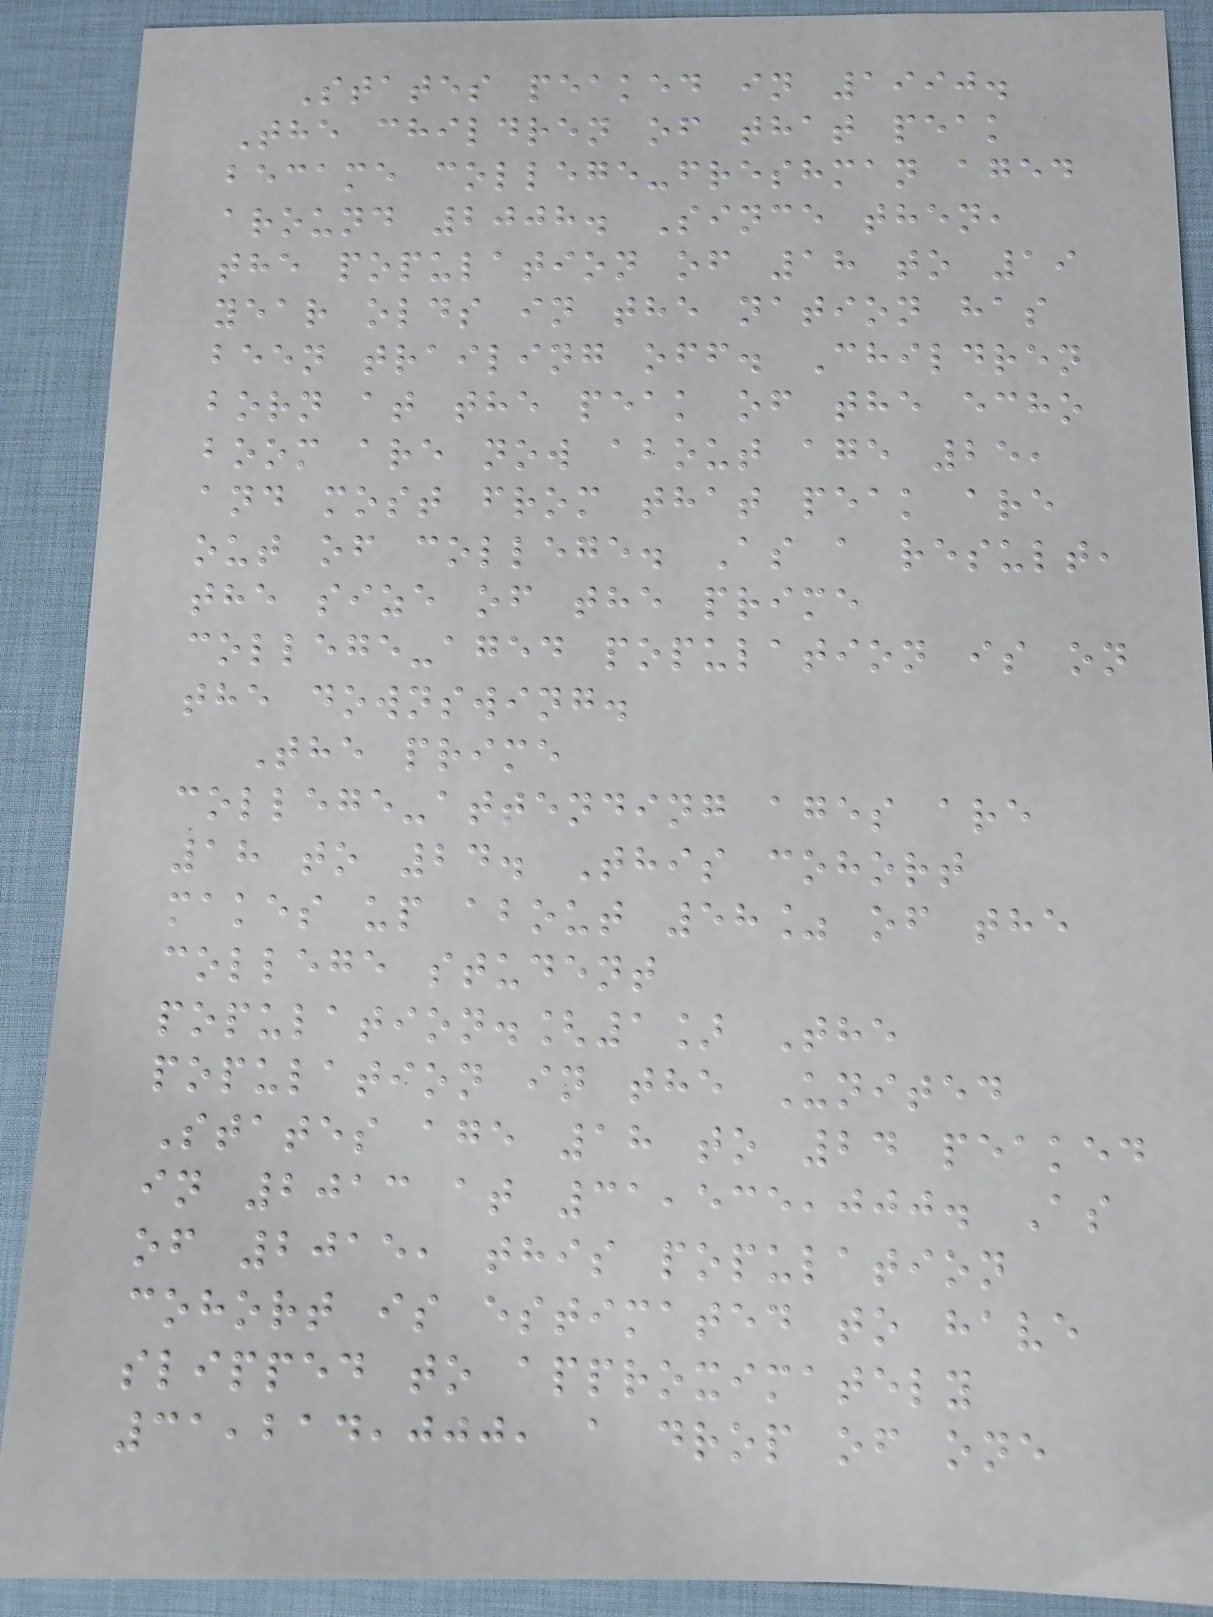States peaked in 1990.
The children of that peak
became college-freshman aged
around 2008. Since then,
the population of 18 to 19
year olds in the nation has
been trailing off. Children
born at the peak of the echo
boom are now about age 25,
and most from that peak are
out of college. As a result,
the size of the prime
college-aged population is on
the downswing.
The prime
college-attending ages are
18 to 24. This cohort
makes up about 58% of the
college student
population.[1] The
population in the United
States age 18 to 24 peaked
in 2013 at 31,535,000. As
of 2015, this population
cohort is estimated to have
slipped to approximately
31,214,000, a drop of one
